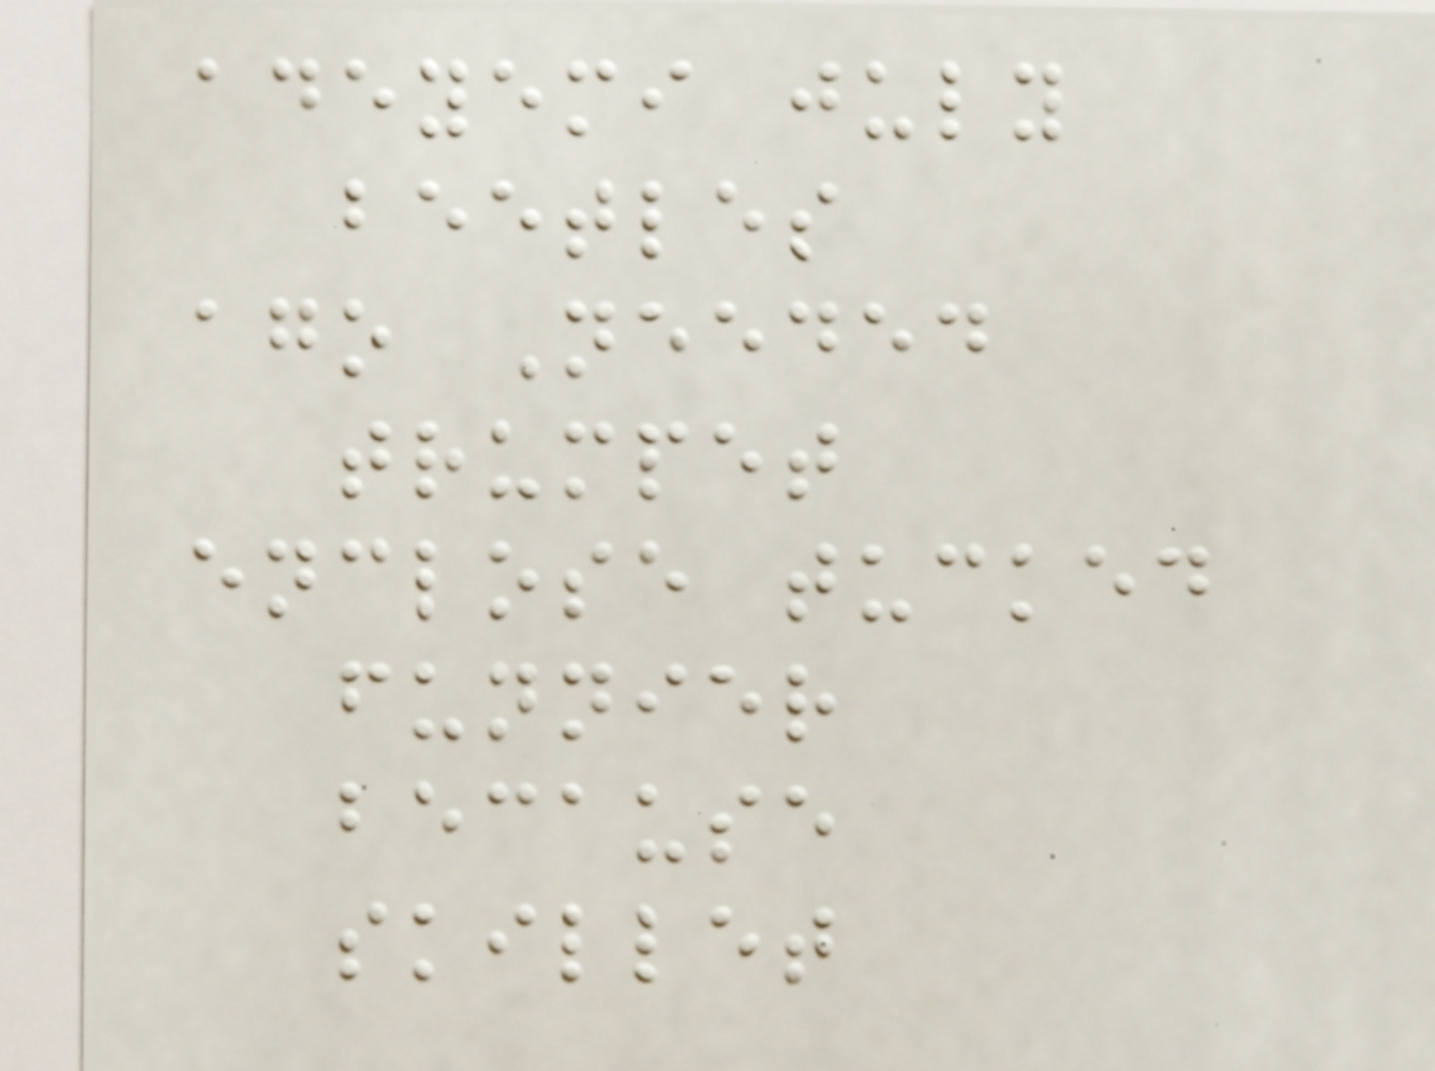adeyemi july
beetles
ago Needed
trumpet
enclose tucked
funnier
because
skillet
